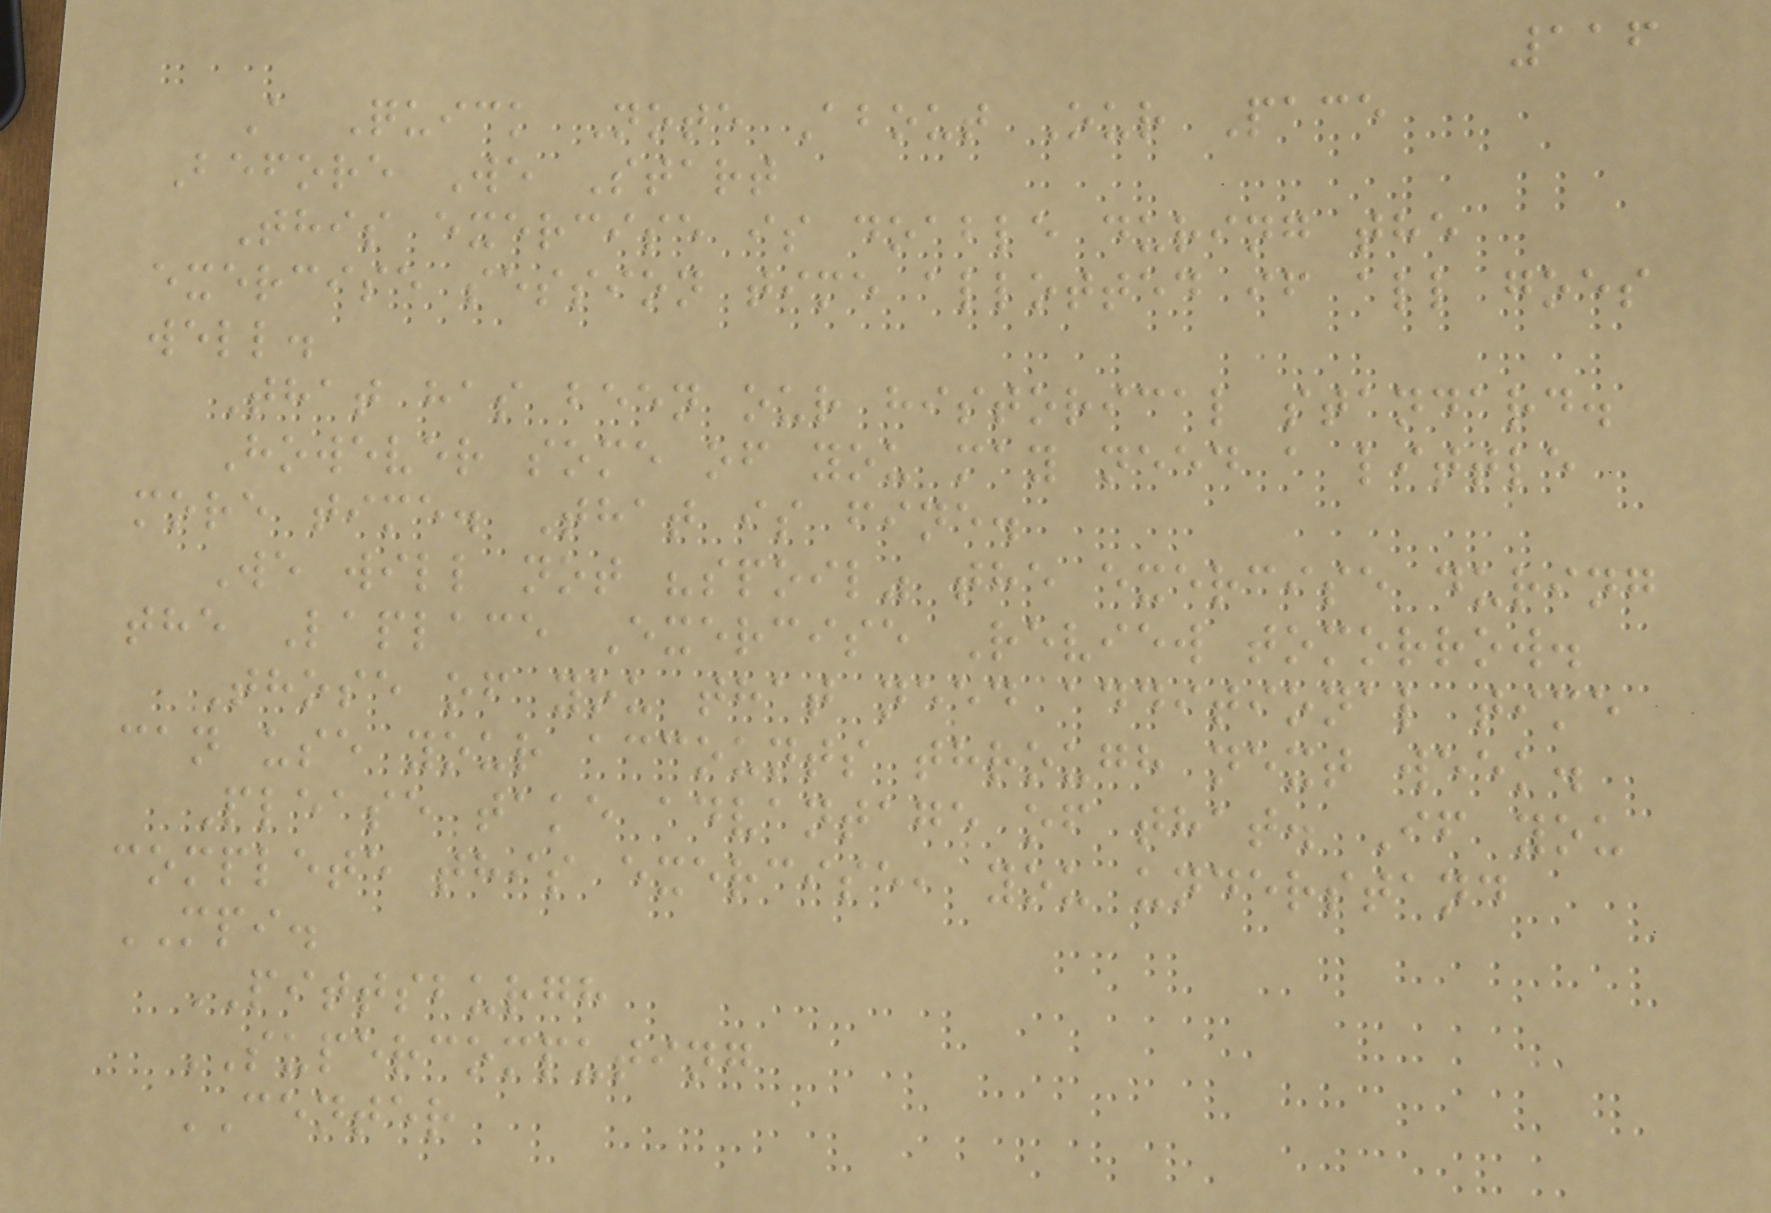116
A Quick Note About Our Pace
Before We Start
This exercise is doable during the
exercise session time allotted if all goes
well.
That has been our historical standard.
However some of you may need a little
more time. That is fine.
We will not "spoil" the exercise during
the Laplace Exercise Review tomorrow.
Those of you that need additional time
can use your accounts through next week.
Please take advantage of that. If you
complete this exercise, you understand
MPI.
PITTSBURGH
SUPERCOMPUTING
CENTER
